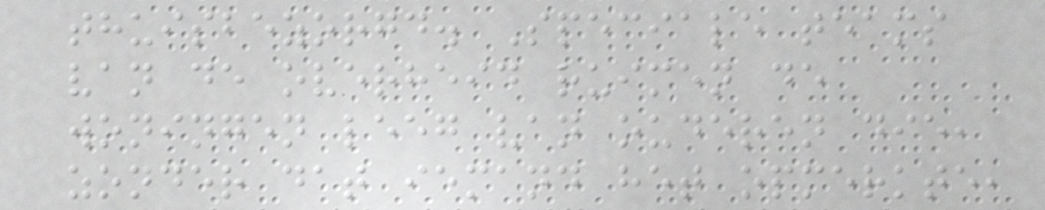thuisbezorgd. Speciale teams
van de overheid ruimen de
woningen leeg van ouderen die,
zonder dat iemand het opmerkte,
